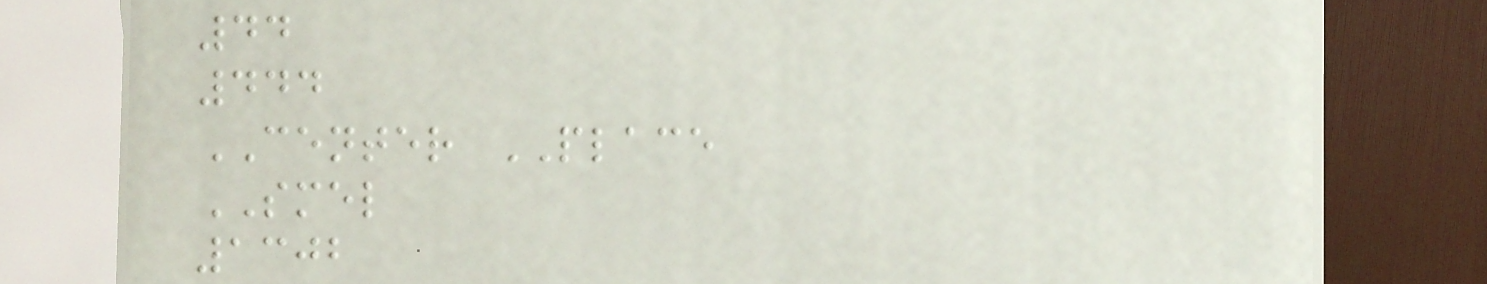44
444
CENTER PLACE
SMEL
1302
